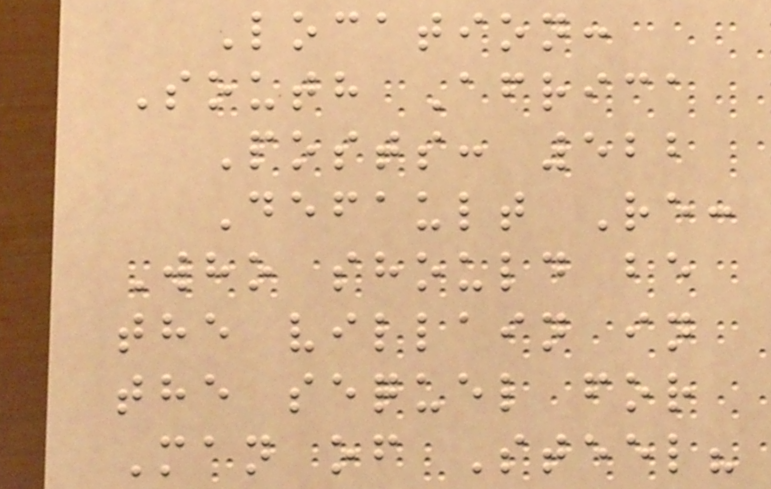Location:
South Africa
Posts: 522
Default Re:
Who should be
the villain in
the sequel for
Man of Steel?
